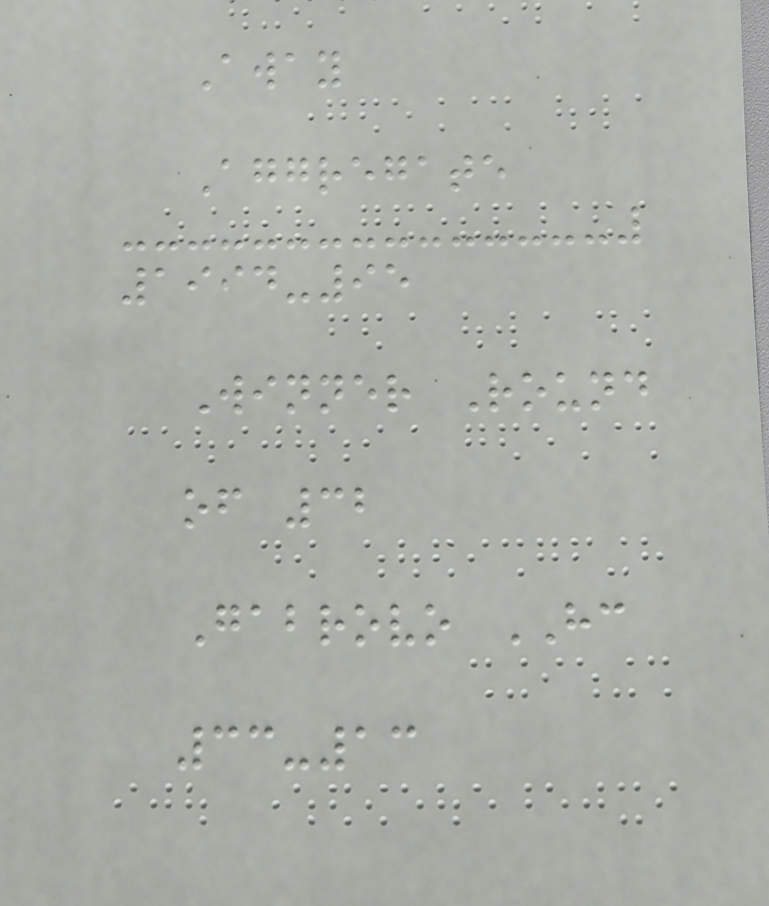Away
Aggregate
1994-95
Winner Round
of 32
Gabrovo HC
33-13
